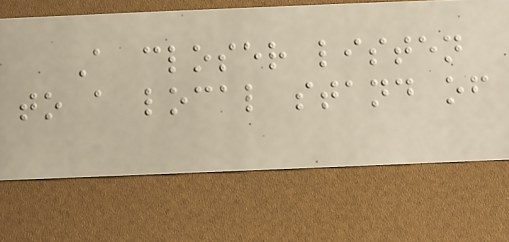A closer listen
to a local stand of
